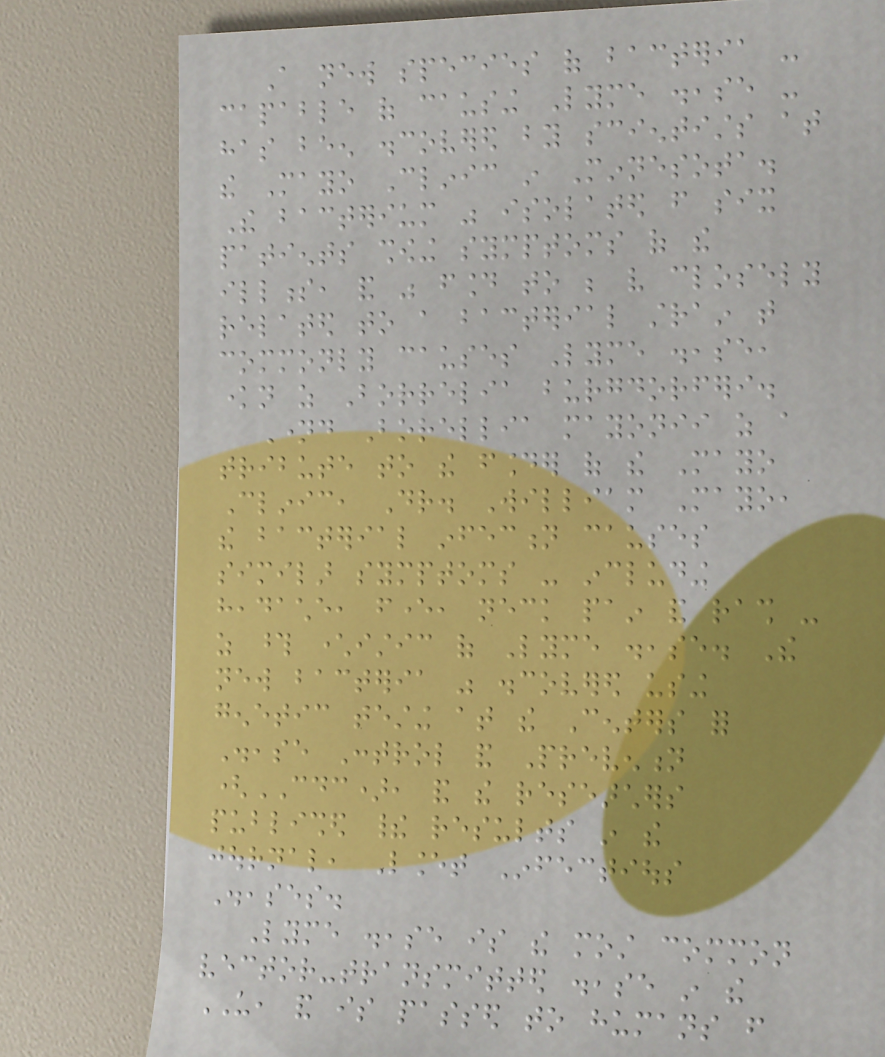A new species of bacteria -
capable of causing Lyme disease -
has been discovered by scientists at
the Mayo Clinic in Minnesota.
The bacterium was isolated from six
patients showing symptoms of the
illness, and was found to be very closely
related to a bacterial strain that
commonly causes Lyme disease,
known as Borrelia burgdorferi.
Named Borellia mayonii as a
tribute to the founder of the Mayo
Clinic, Dr. William Mayo,
the bacterial infection causes
similar symptoms - including
headache, fever, neck pain and rash -
as those characteristic of Lyme disease. The
new bacteria was discovered using
genetic testing at the Centers for
Disease Control and Prevention
(CDC), and the researchers
published their results in the
journal, Lancet Infectious
Diseases.
Lyme disease is the most common
vector-transmitted disease in the
US, and is passed to humans from
